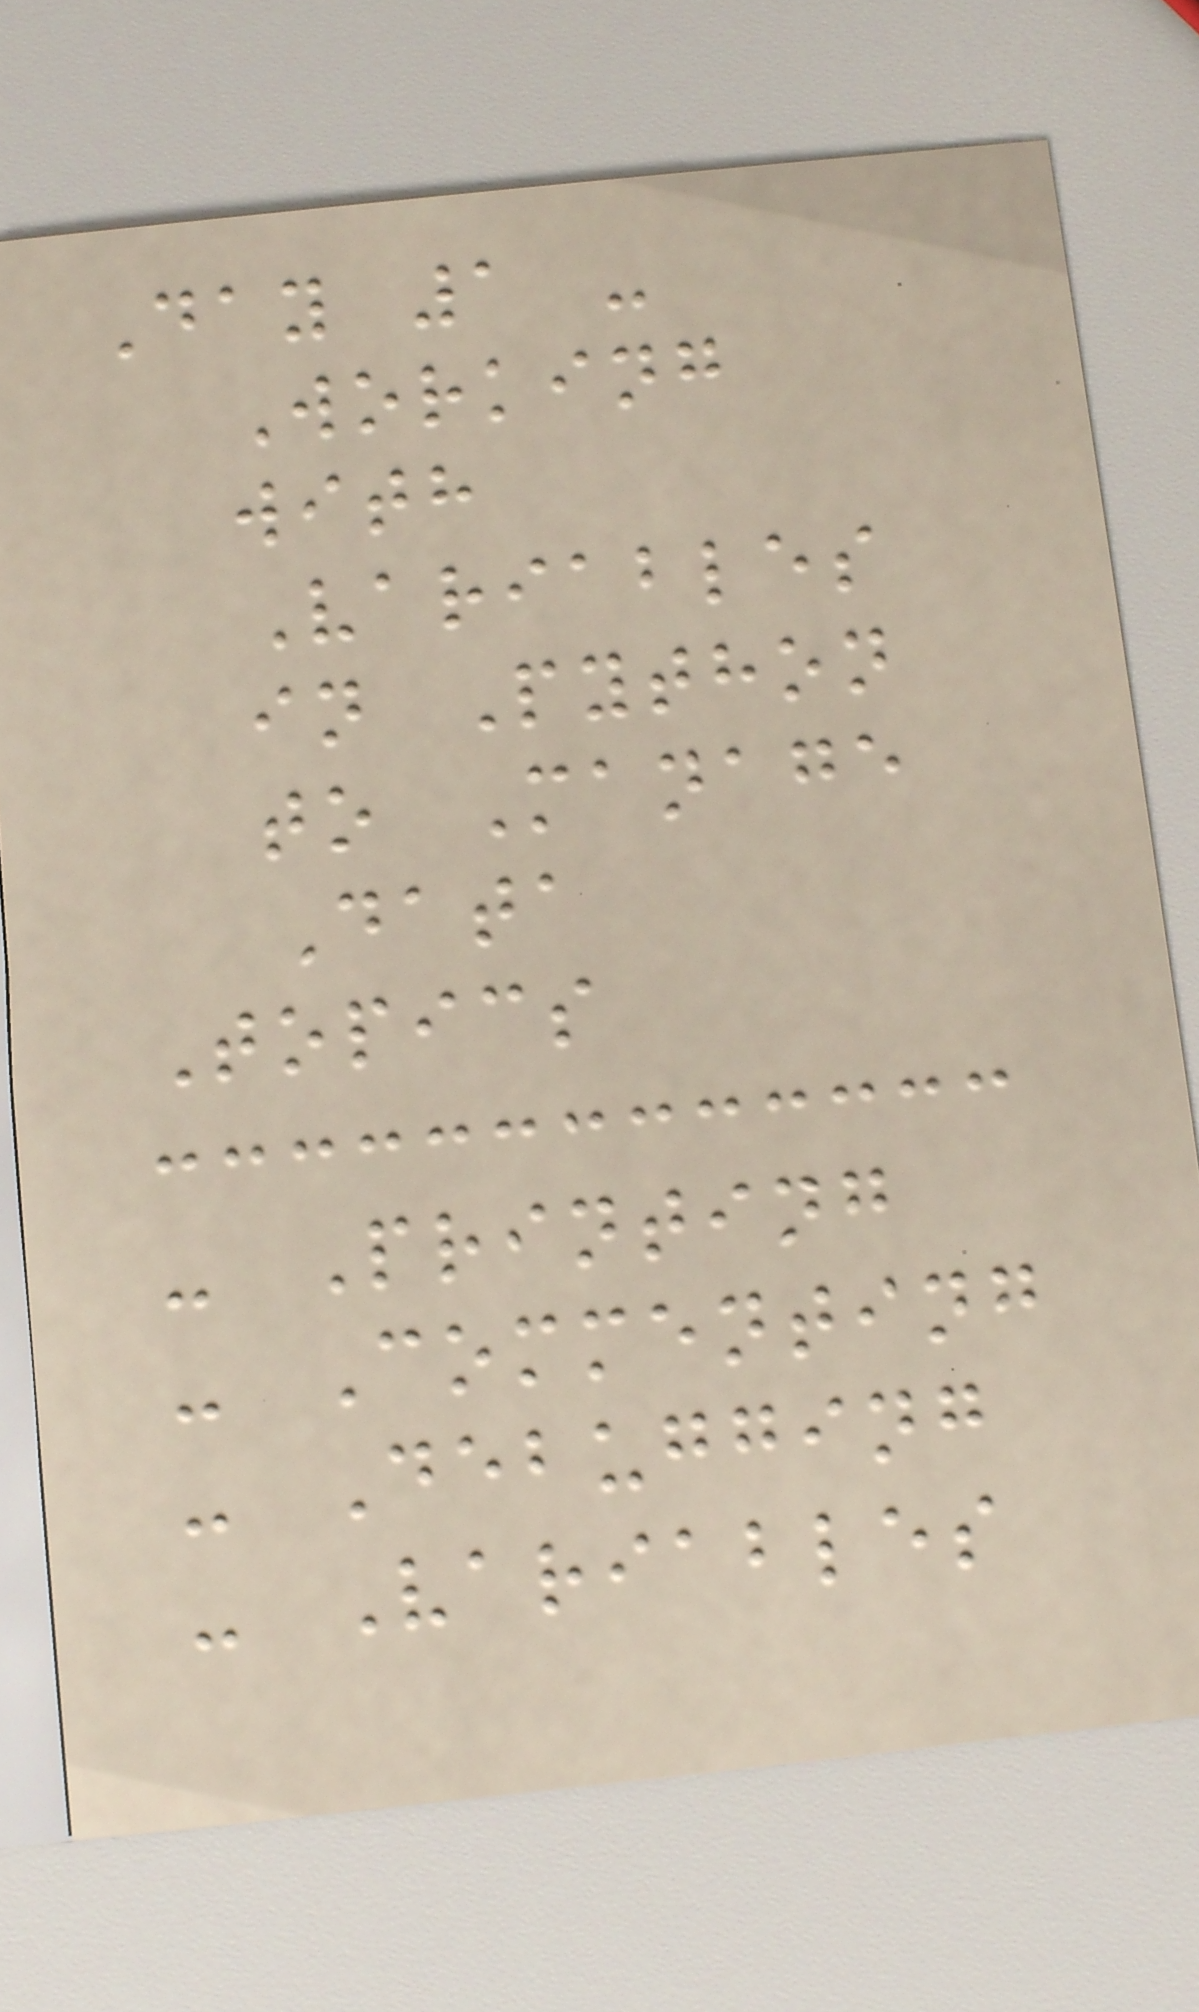Day 1 -
Working
with
Variables
in Python
to Manage
Data
Topics
- Printing
- Commenting
- Debugging
- Variables
